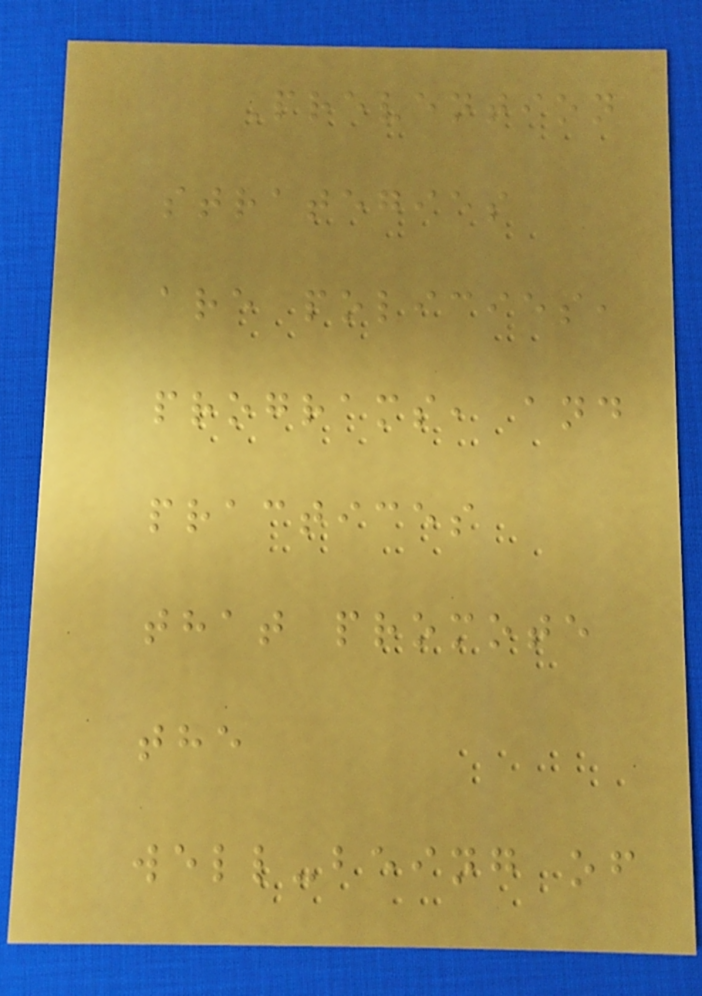Prevention
strategies
are policies,
programs, and
practices
that promote
the
well-being of
